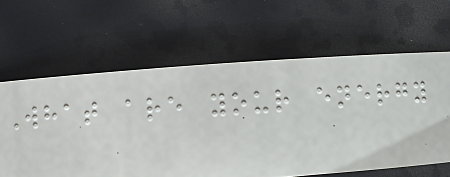What are your energy
